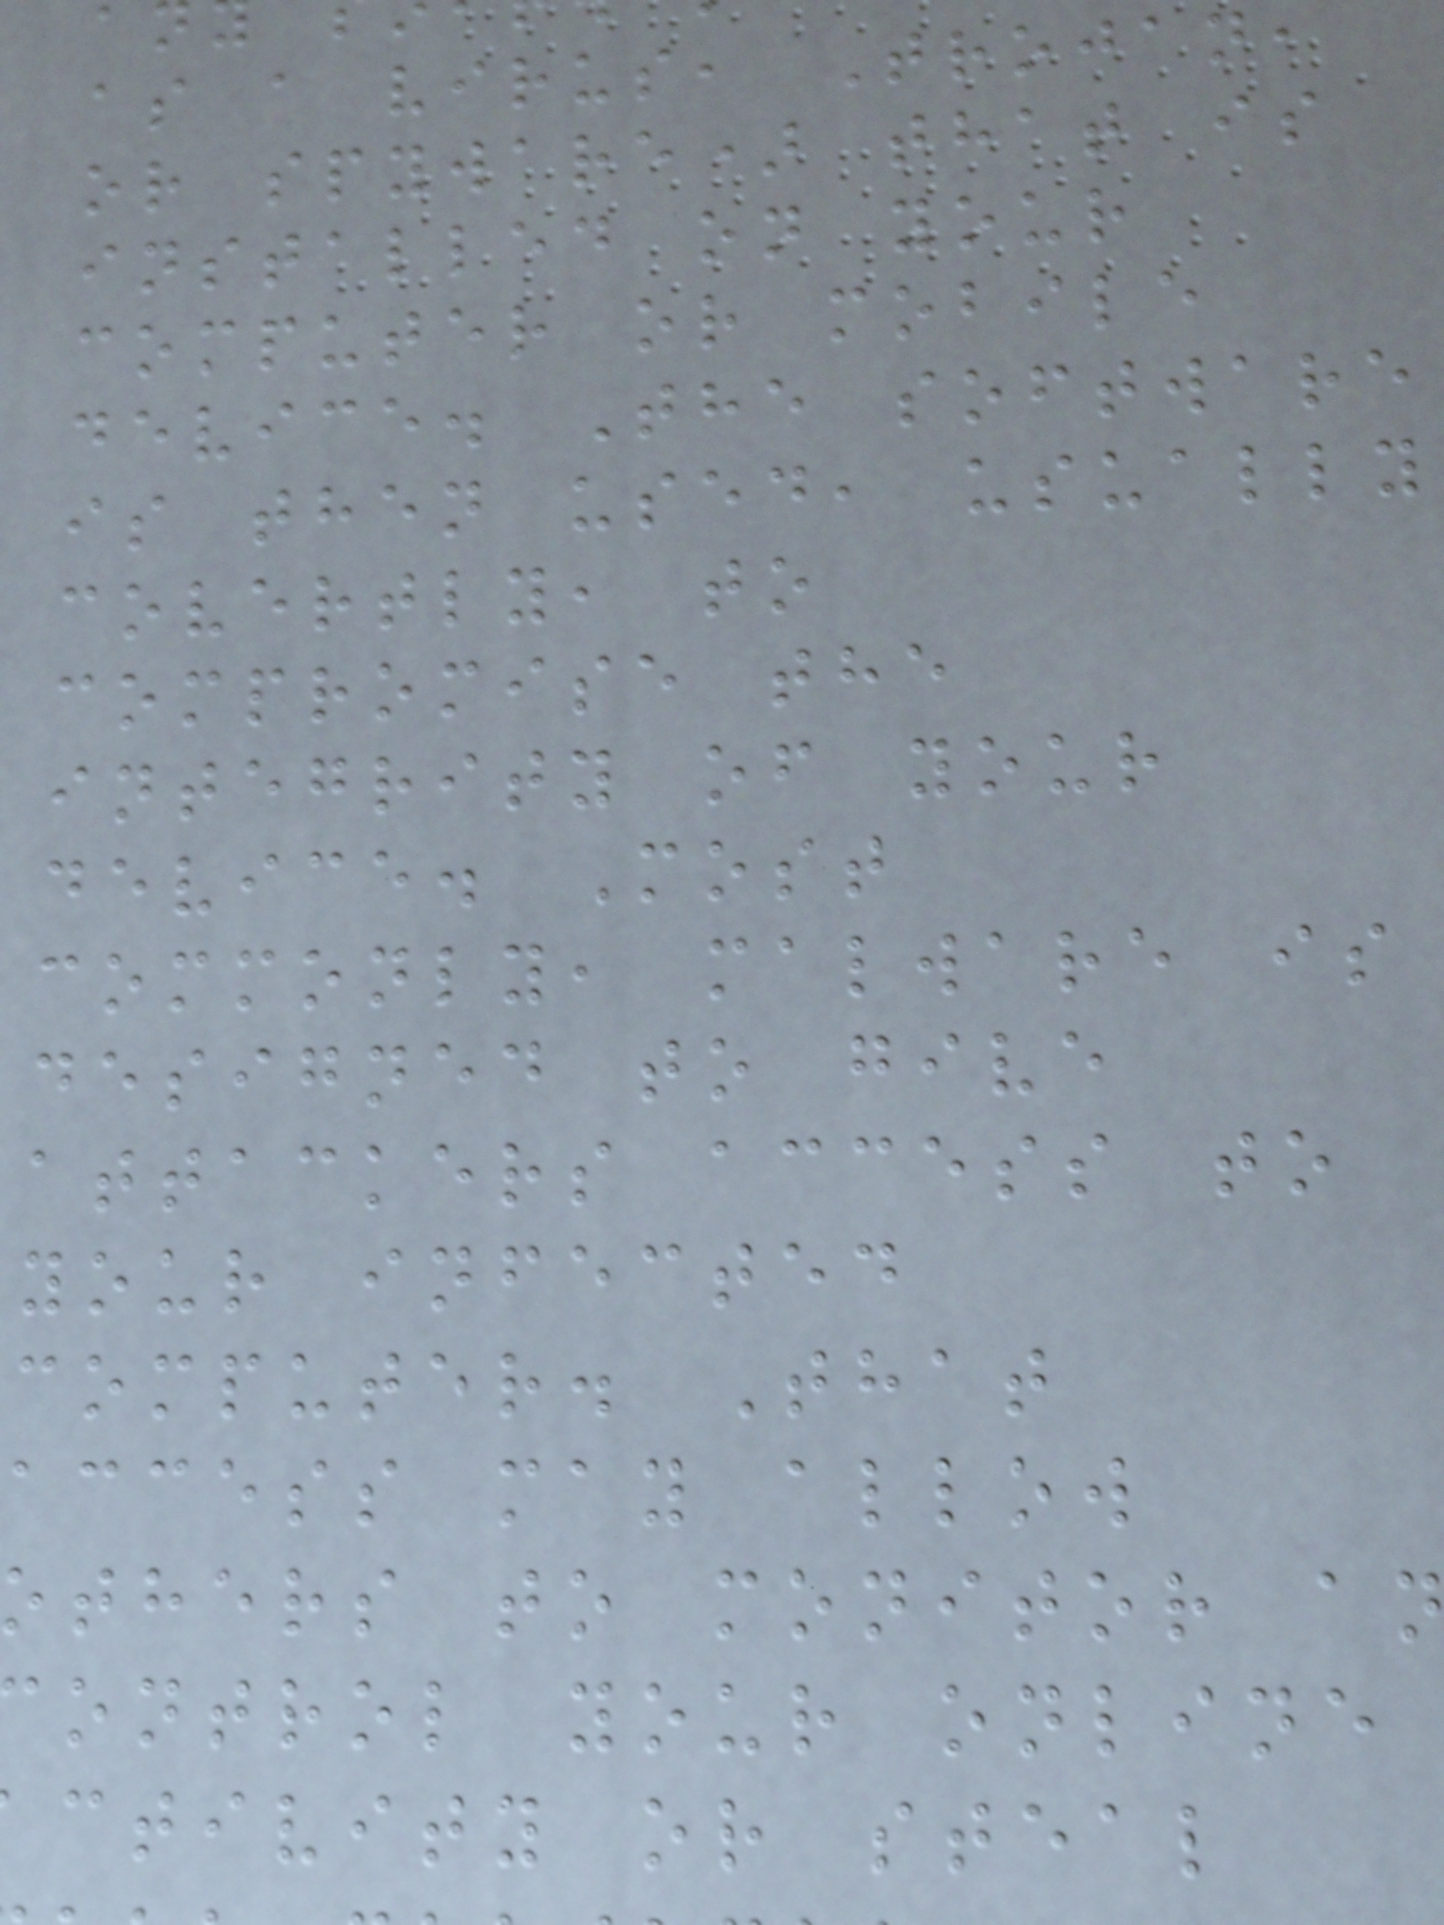as a virus, Trojan,
or spyware) that is
installed on your
computer or mobile
device. The software
is then used, usually
covertly, to
compromise the
integrity of your
device. Most
commonly, malware is
designed to give
attackers access to
your infected
computer. That
access may allow
others to monitor a
ontrol your online
ctivity or steal
